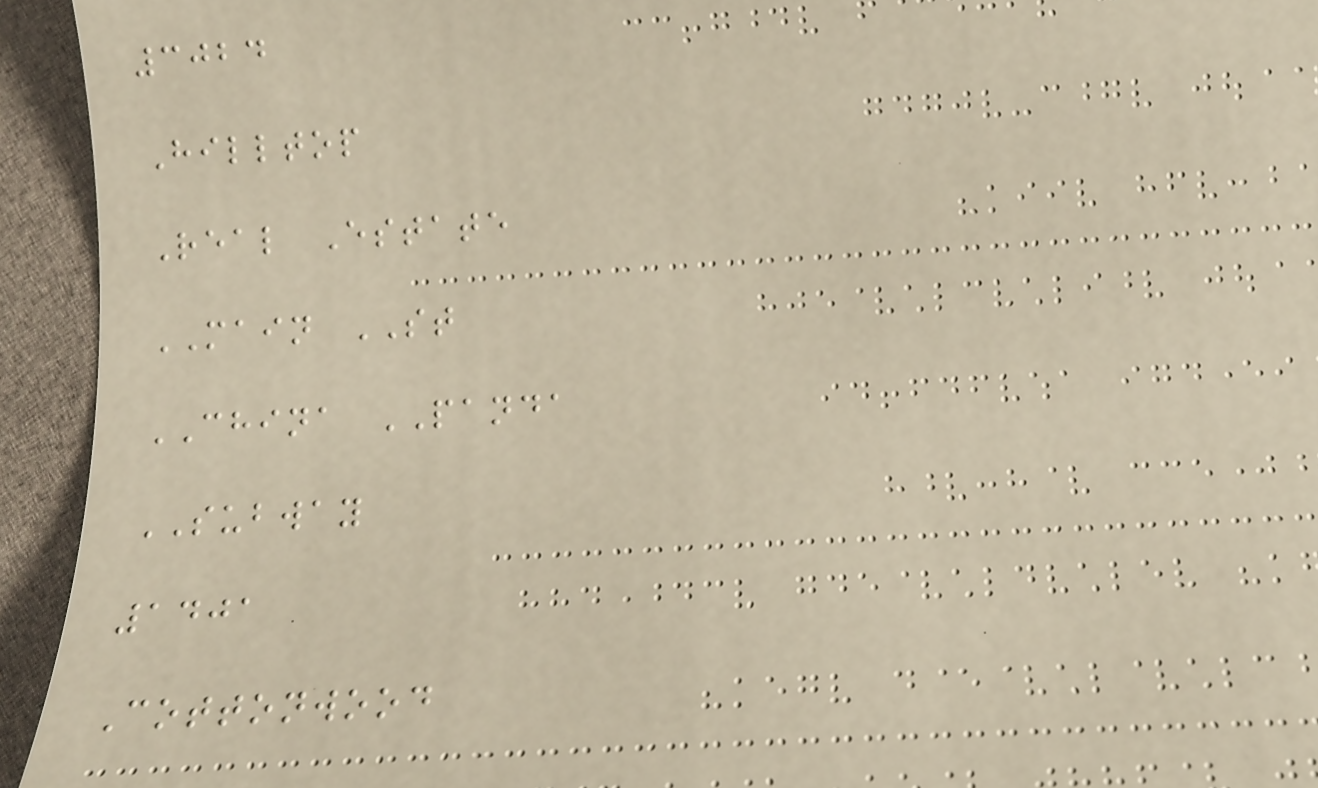3024
Hilltop
Real Estate
MAIN ST
CHINA PANDA
SUBWAY
1401
Cottonwood
